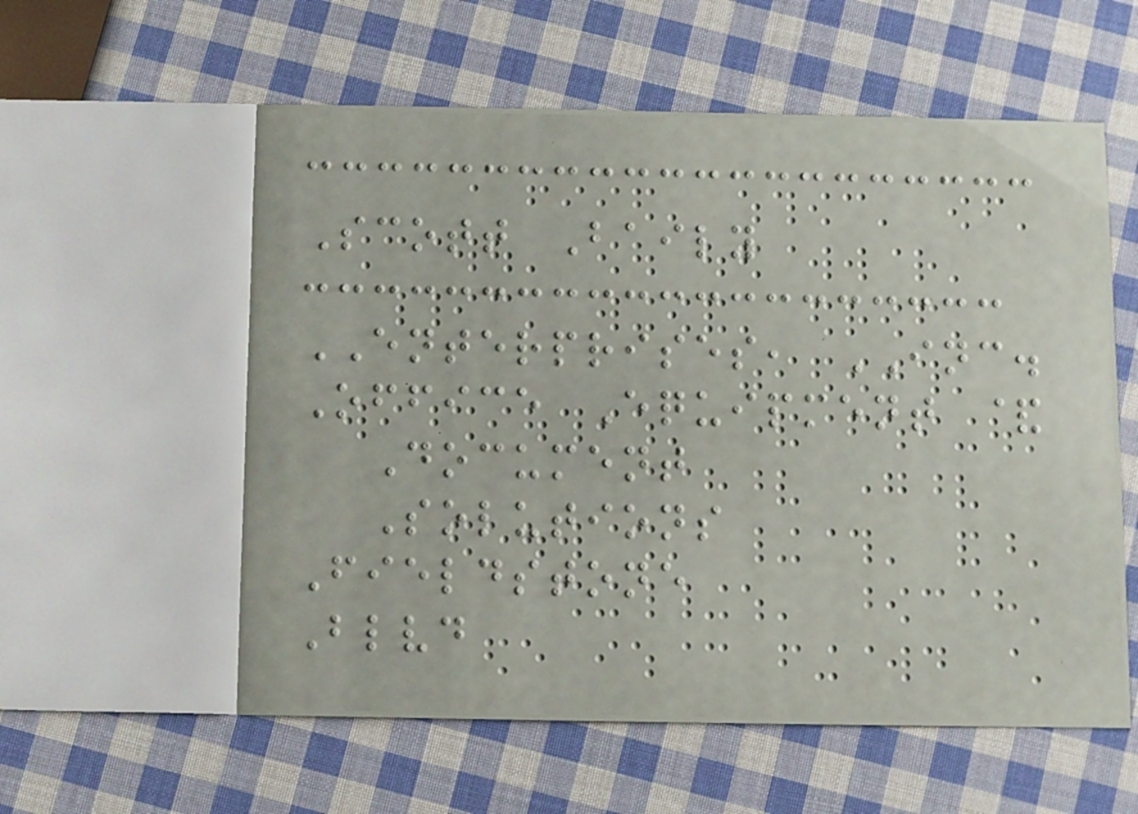Scott Baily
ENTERPRISES, INC.
Office Equipment &
Document
Solutions
Fieldstone
Blvd
